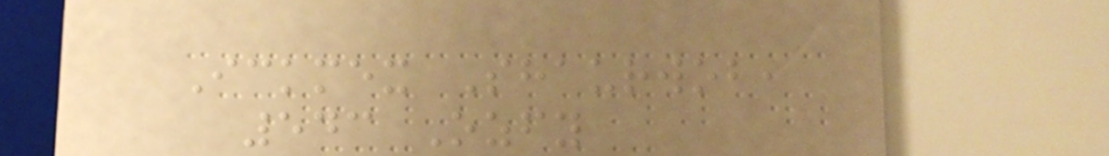Ickmex Shaurwob,
543 Ozfy
